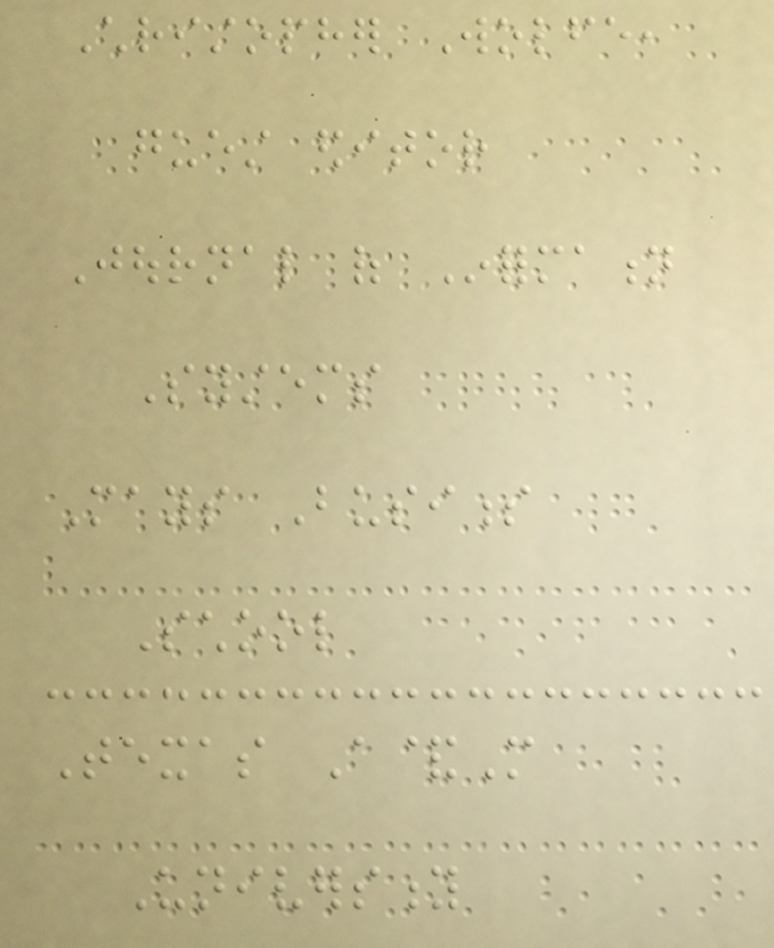Christopher Wolfe,
guest editor
Journal of Information
Systems
Mays Business
School
Texas A&M
University
